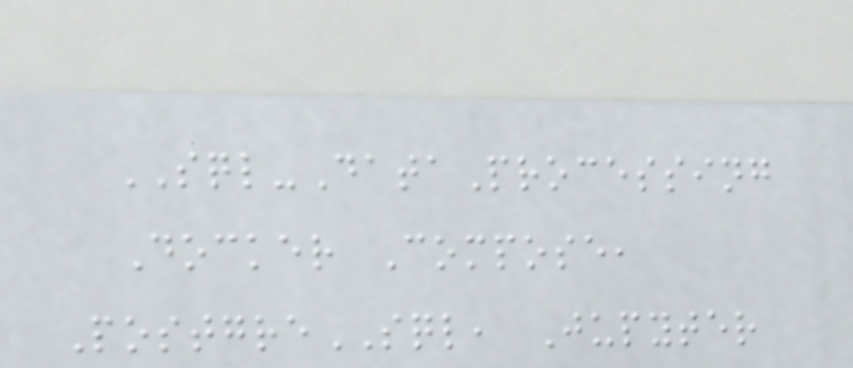SQL-DataProcessing
Docker Compose,
PostgreSQL, Jupyter
